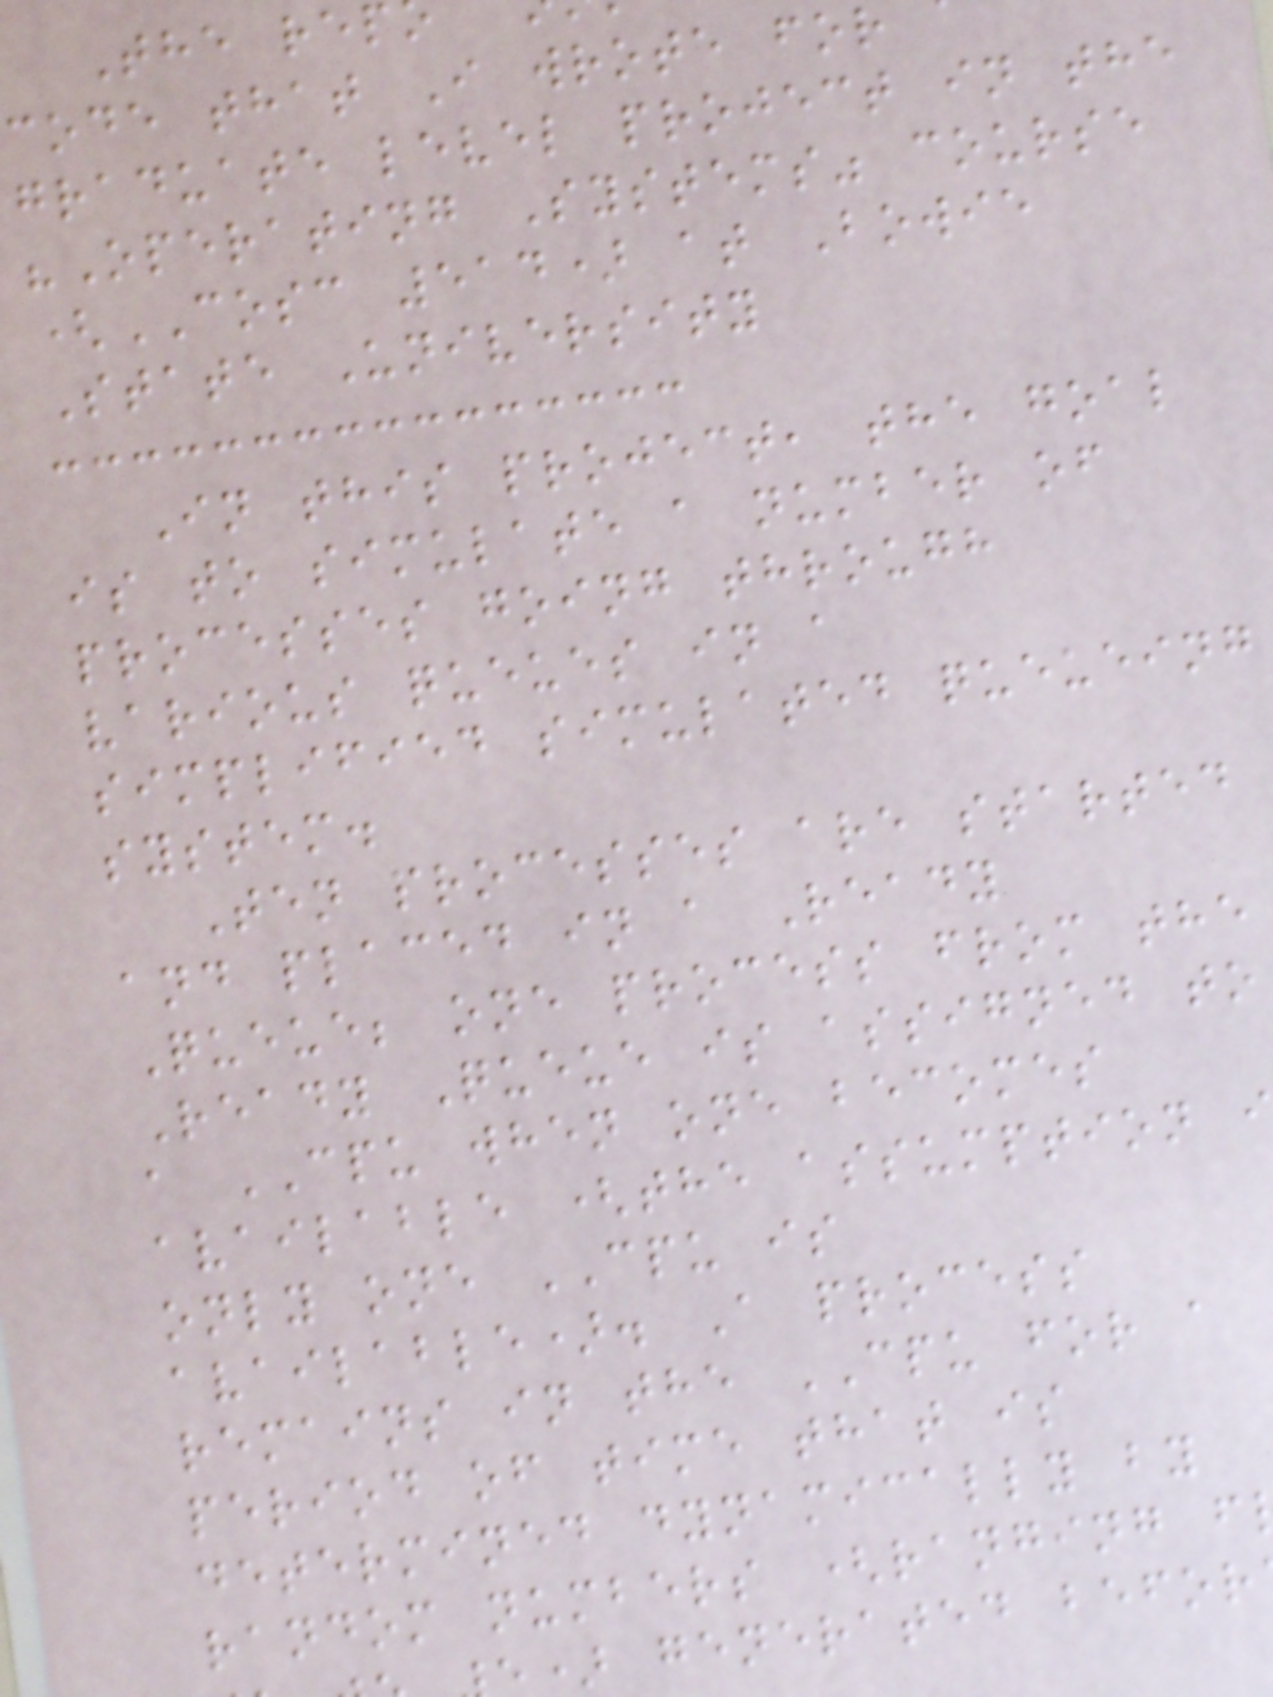The rep
code that I wrote for
graduate level project in the
"Operating Systems" course
(COSC 514) at Bowie
State University
In this project, the goal
is to simulate a number of
processes going through
various queues in a
simplified simulated queueing
system.
Ten processes are started
and placed in a Ready
Queue; one process from the
Ready Queue is assigned to
a CPU when one becomes
available (the assumption
only one CPU is
available). A process
remains in the CPU for a
period of time that is
determined dynamically by
random numbers (ranging f
) generated befor
